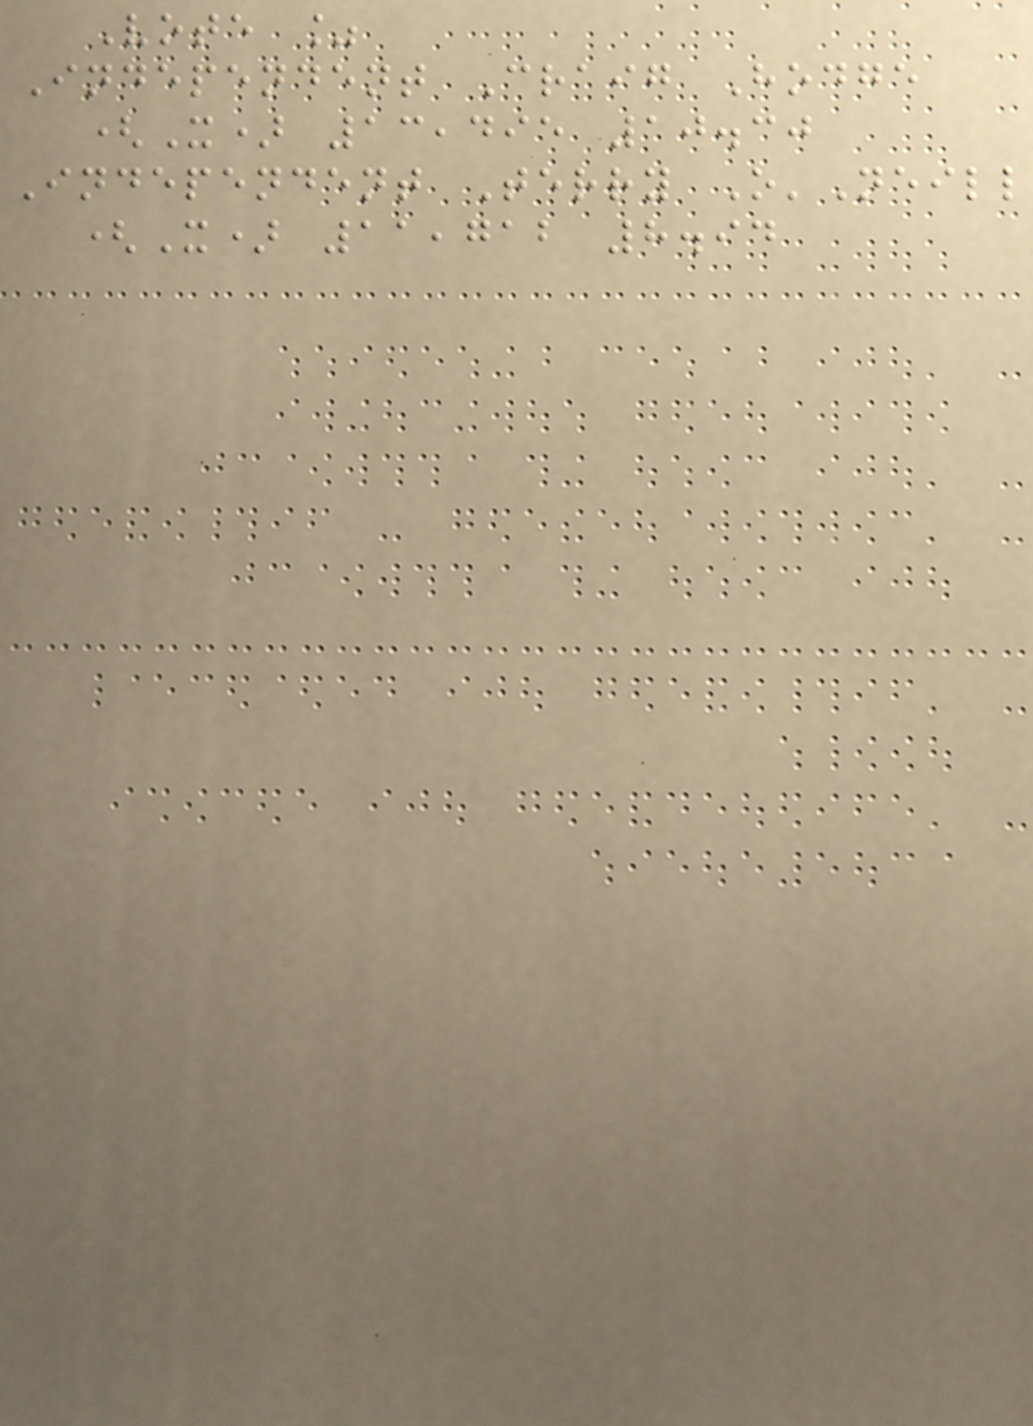Vote %
Independent Craig Hodge
(X) 13,495 10.30
Independent Terry O'Neill
(X) 11,712 8.94
